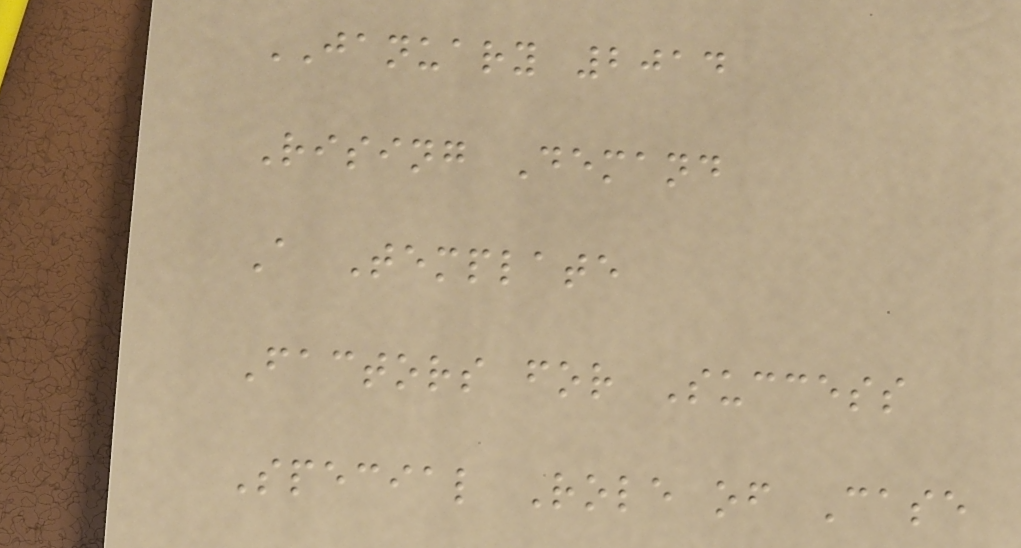JANUARY 2014
Rising Demand
A Template
Factors for Success
Special Role of Case
